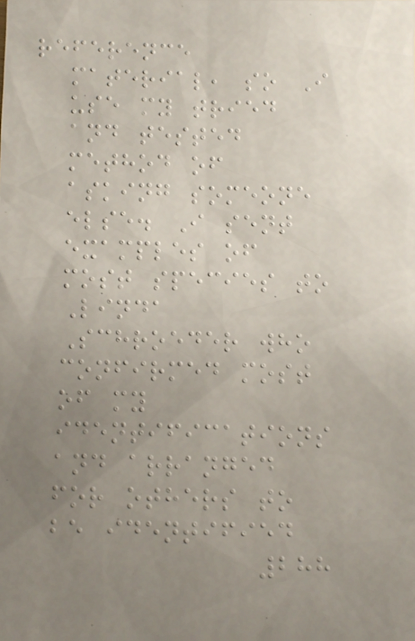reference
material, so I
use my tried
and tested
method of
asking someone
else. I sent
examples of
most species to
Linda
Schroeder who
confirmed most
of my
identifications
and arranged
for others to
be identified
288
